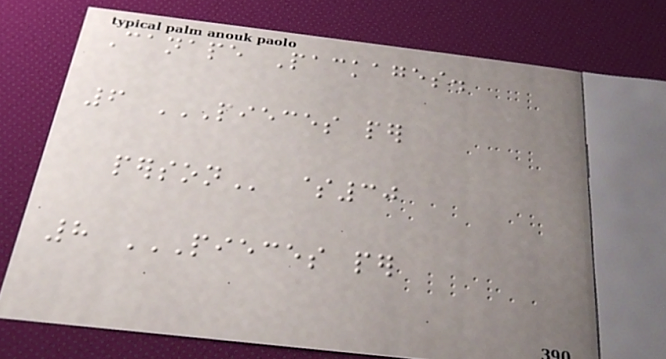Canape Packages.
6 PIECES PER
PERSON $30
8 PIECES PER
